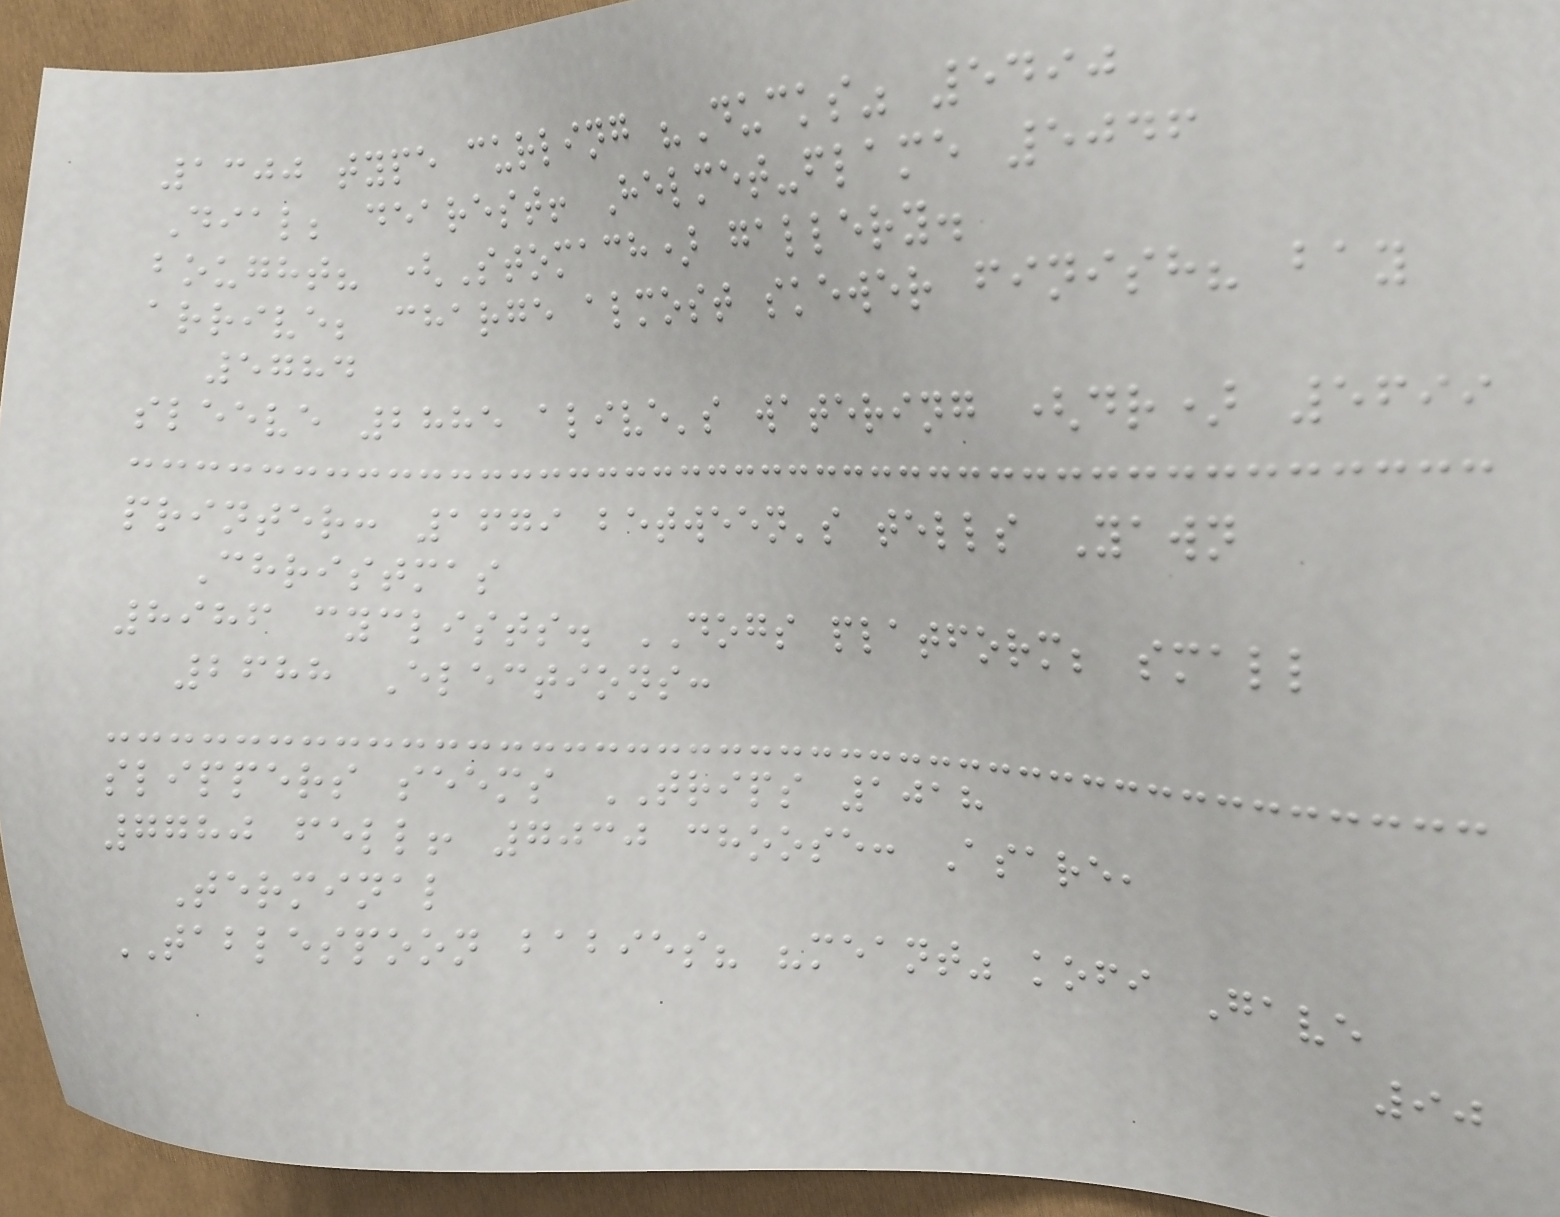1300 type curling "Ducks" 5490
Dial; dearest! Helmet-flame 5046
bought? (Stomach) gallery.
arrive; charge almost skewer finish? bay
5784
sleeve 2885 alive's watering (dr) 5699
printer: 1679 between's tells Yawn
Christmas
8986 cyclists. DOGS platform; small
2688 Elections:
slippers seems TRIPS 1018
7780 fell! 7030 choose: Asare,
Terminal
TABLESPOON babies? "meant" kofi Gave
90
